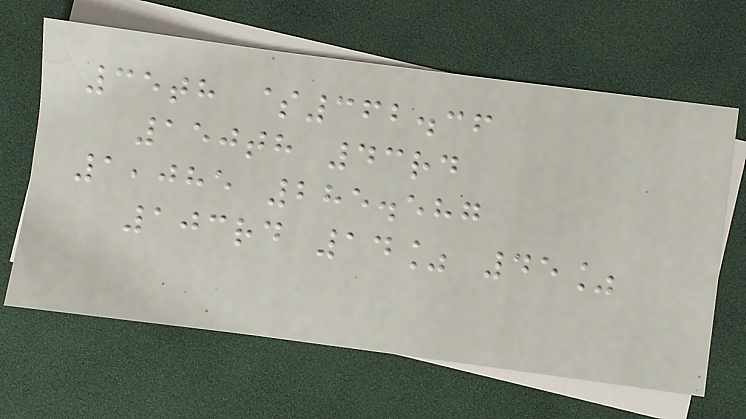35th $362.36
150th 43rd
1,085 285.587
103rd 14% 45%
